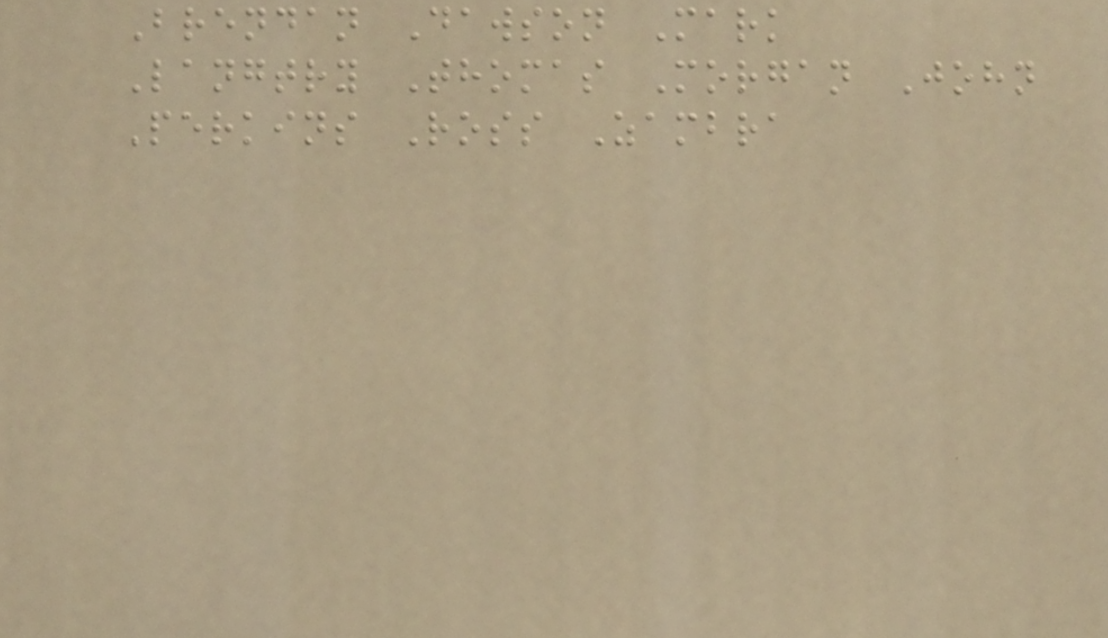Brendan Dawson Mark
Langtry Thomas Morgan John
Perkins Ross Zambra
